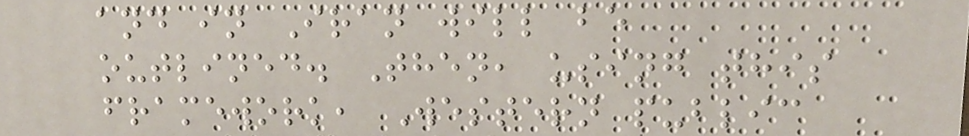and in Iran will be
outlined. Then, using this
framework, Western public
